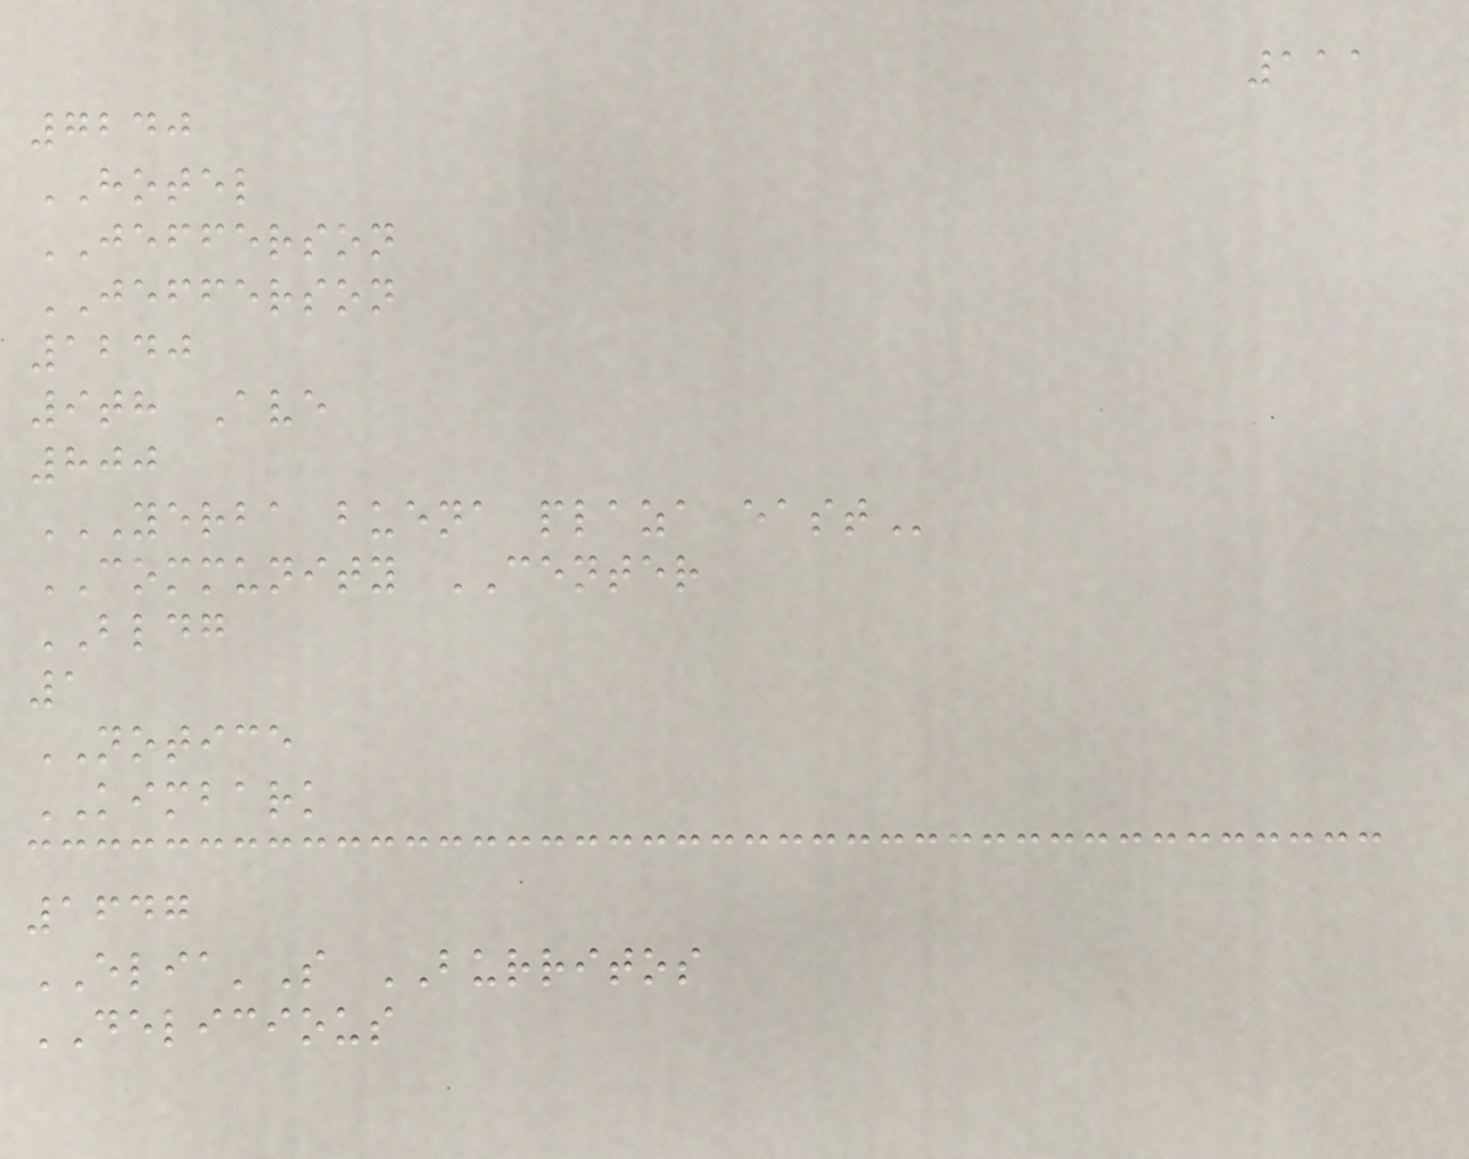111
7240
HOTEL
JEFFERSON
JEFFERSON
1240
9th Ave
800
YERBA BUENA PLAZA EAST
COMMUNITY CENTER
BLDG
1
NOTICE
KIMBARK
1647
ELIA'S BURRITOS
DELICIOUS
